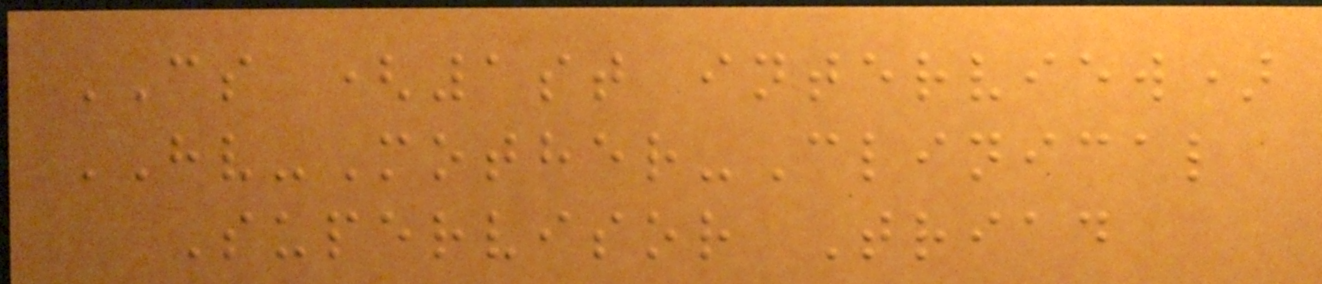CS (1st interview)
HV-Mother-Clinical
Supervisor Triad
